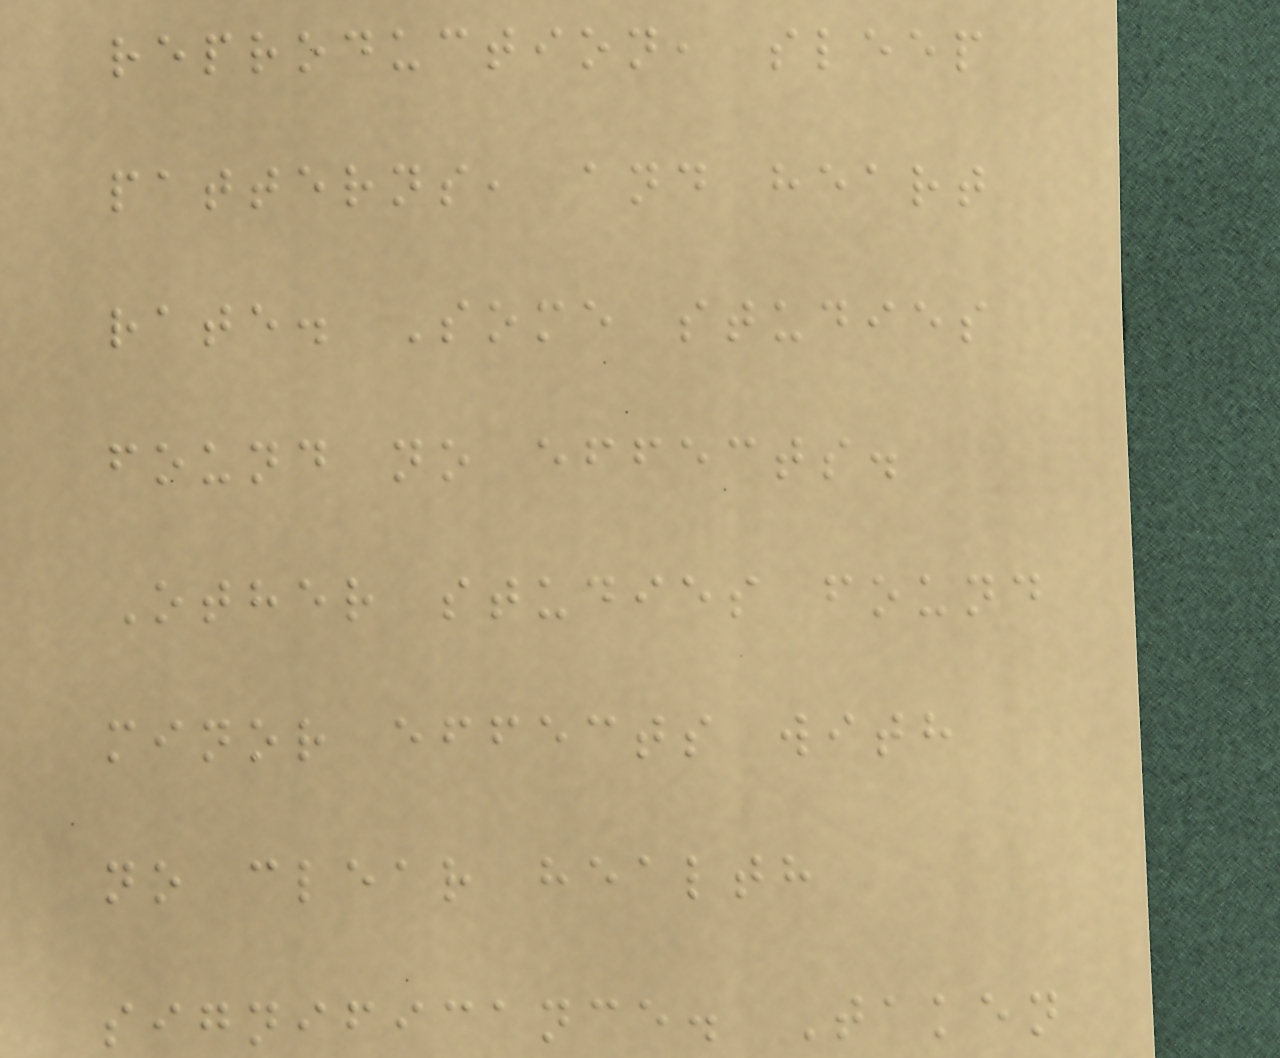reproduction, sleep
patterns, and heart
rate. Some studies
found no effects.
Other studies found
minor effects with
no clear health
significance. Taken
